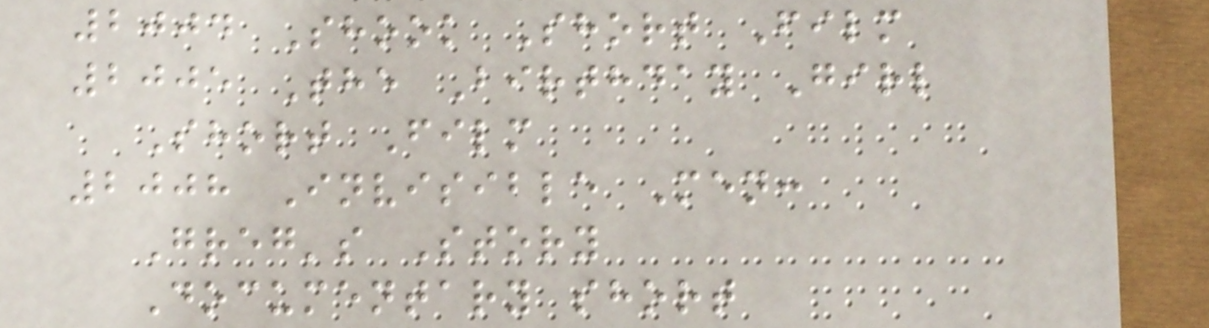2004 Shook Short Film
2005 The Birthday Girl
Short Film
2008 Invisible Men:
Greg's Story
Documentary short
